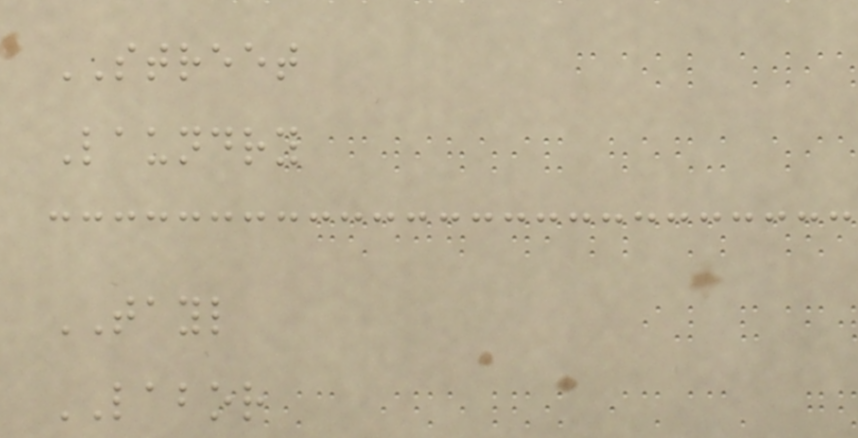STREET
Laundry
TAYL
LABOR
